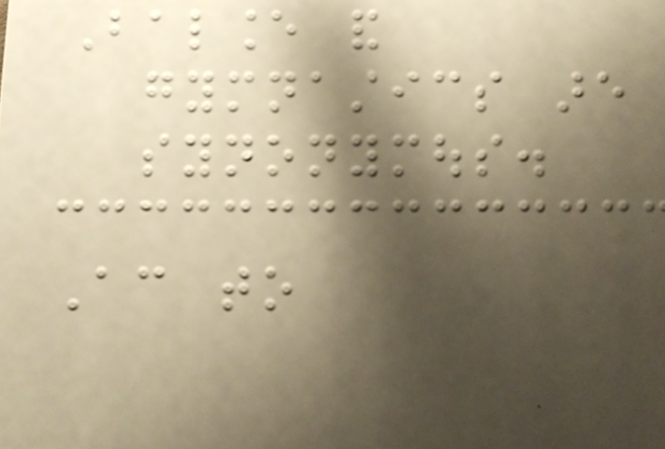Balance and
gymnastics are
synonymous.
According to
